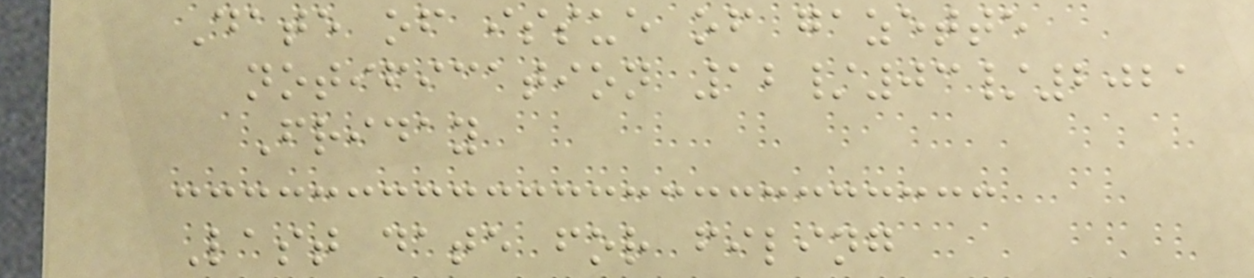Date of issue of gazette
notification 12/03/2021
Friday
Last date for filing
